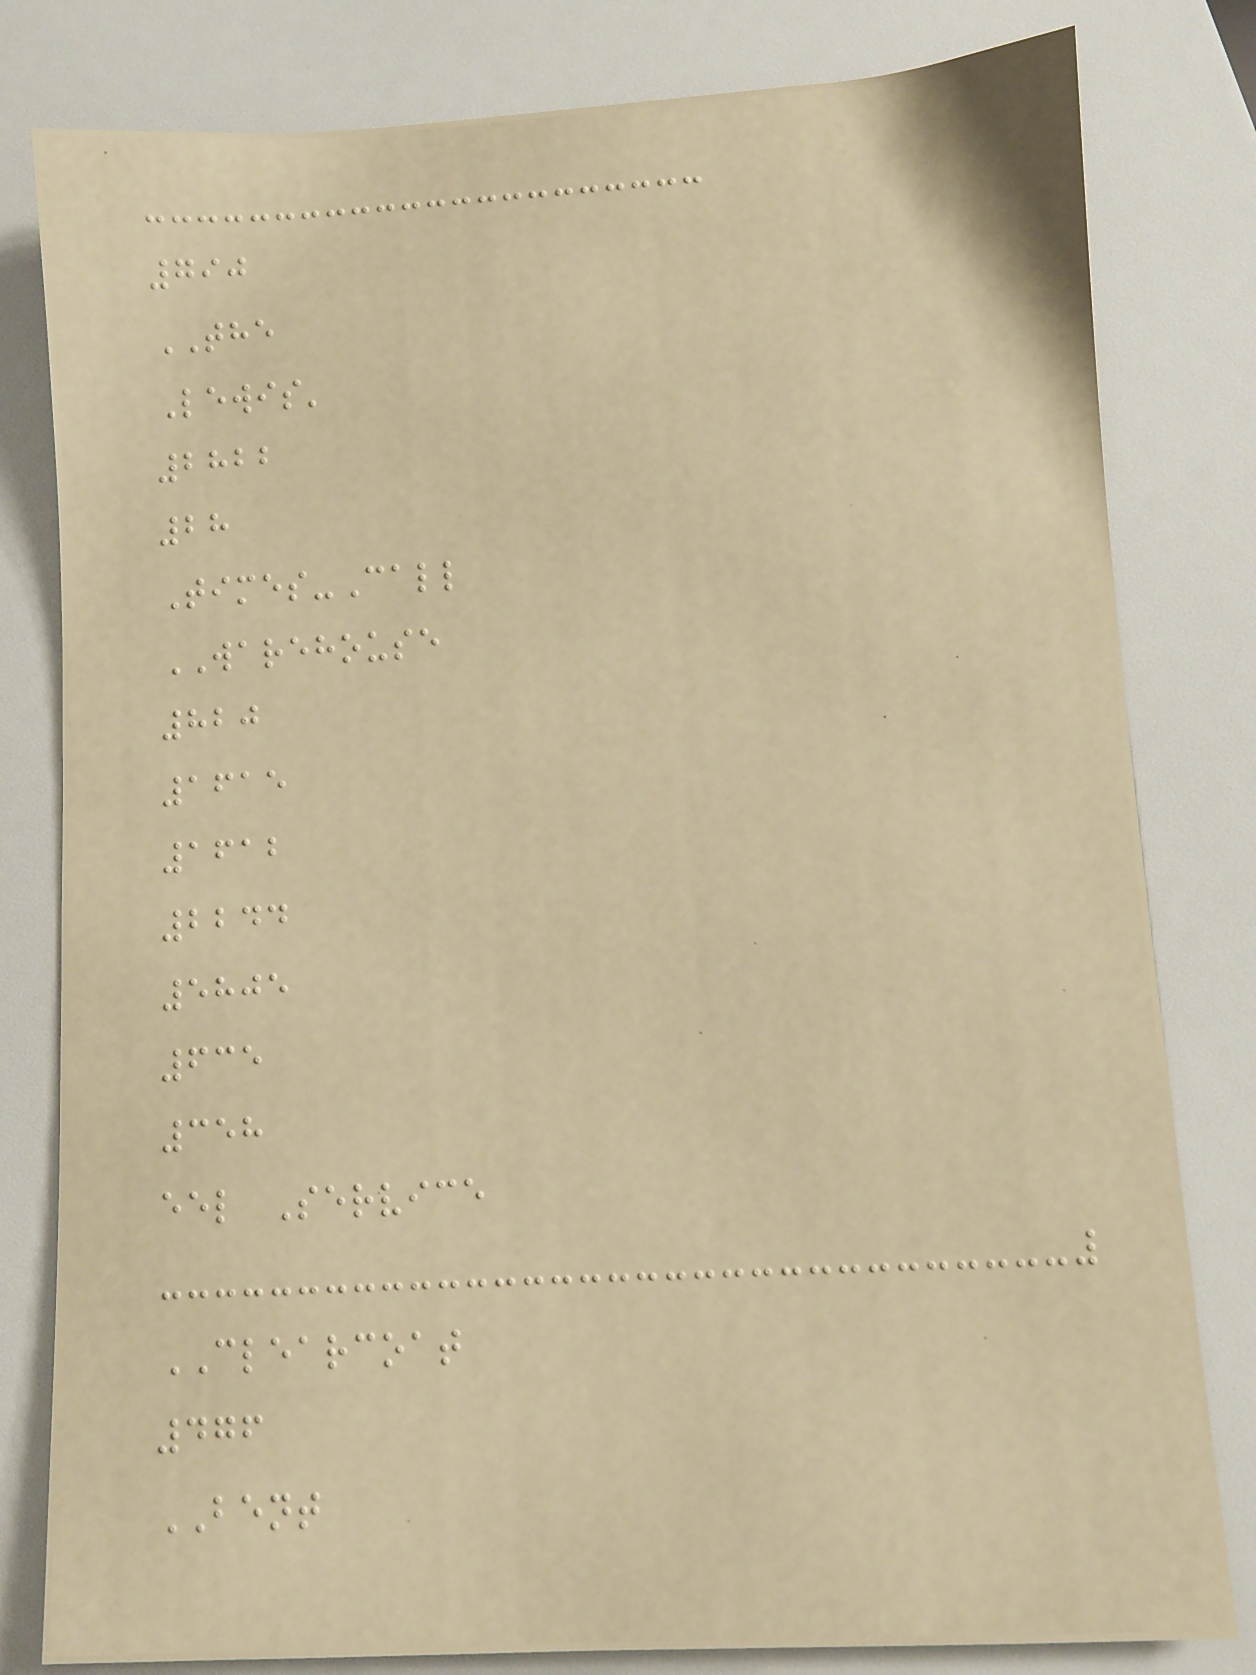790
THE
Lewis'
2822
28
Times-Call
WAREHOUSE
820
1615
1612
2244
5805
635
358
eel Service
CLEARCOAT
476
BENT
